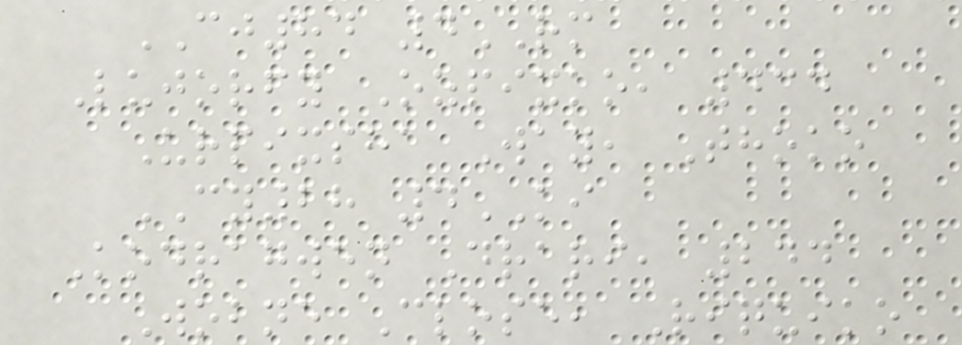CJ84 4RM
Lujorfy Ozpixko, 434
Urpixsha Way, Thoko
CY28 4KI
Kodragwen Drari, 244
Wobne Close, Riquiko
